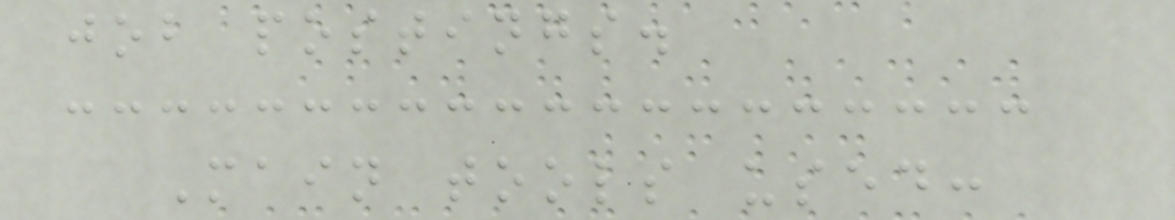job postings.
Main tools used:
